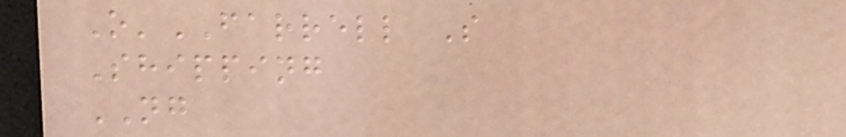O'FARRELL S
Shipping
NG
